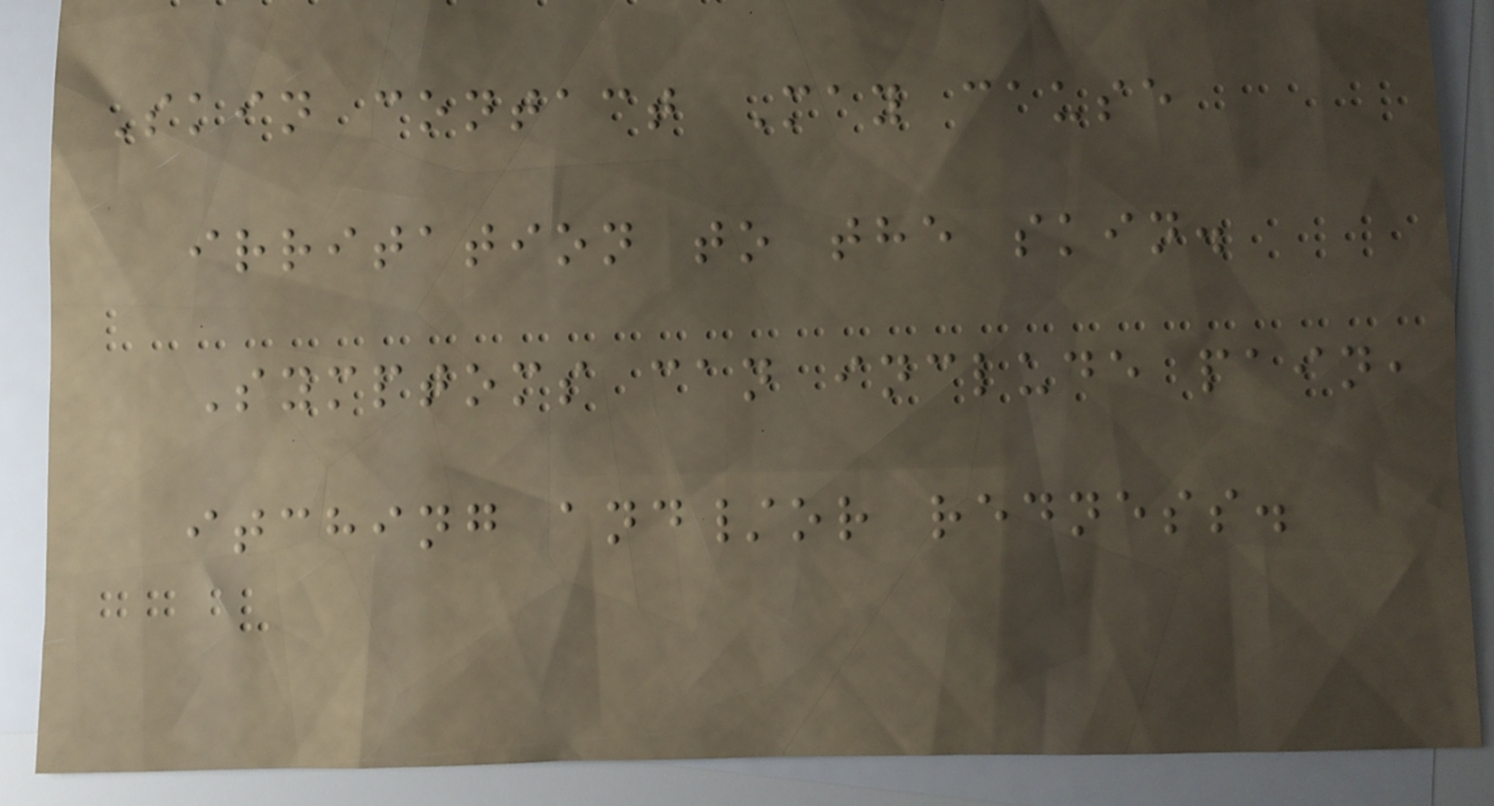Skin contact May cause
irritation to the skin.
Symptoms can include pain,
itching and/or redness.
